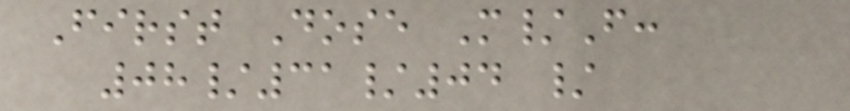First Dose M/F:
08/31/04 /
